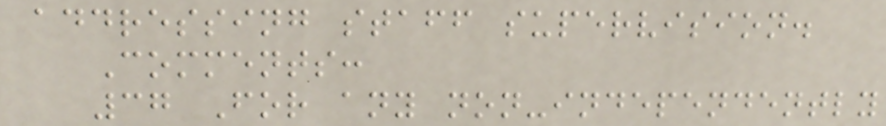addressing staff supervision.
Comments:
37 For any non-independently
